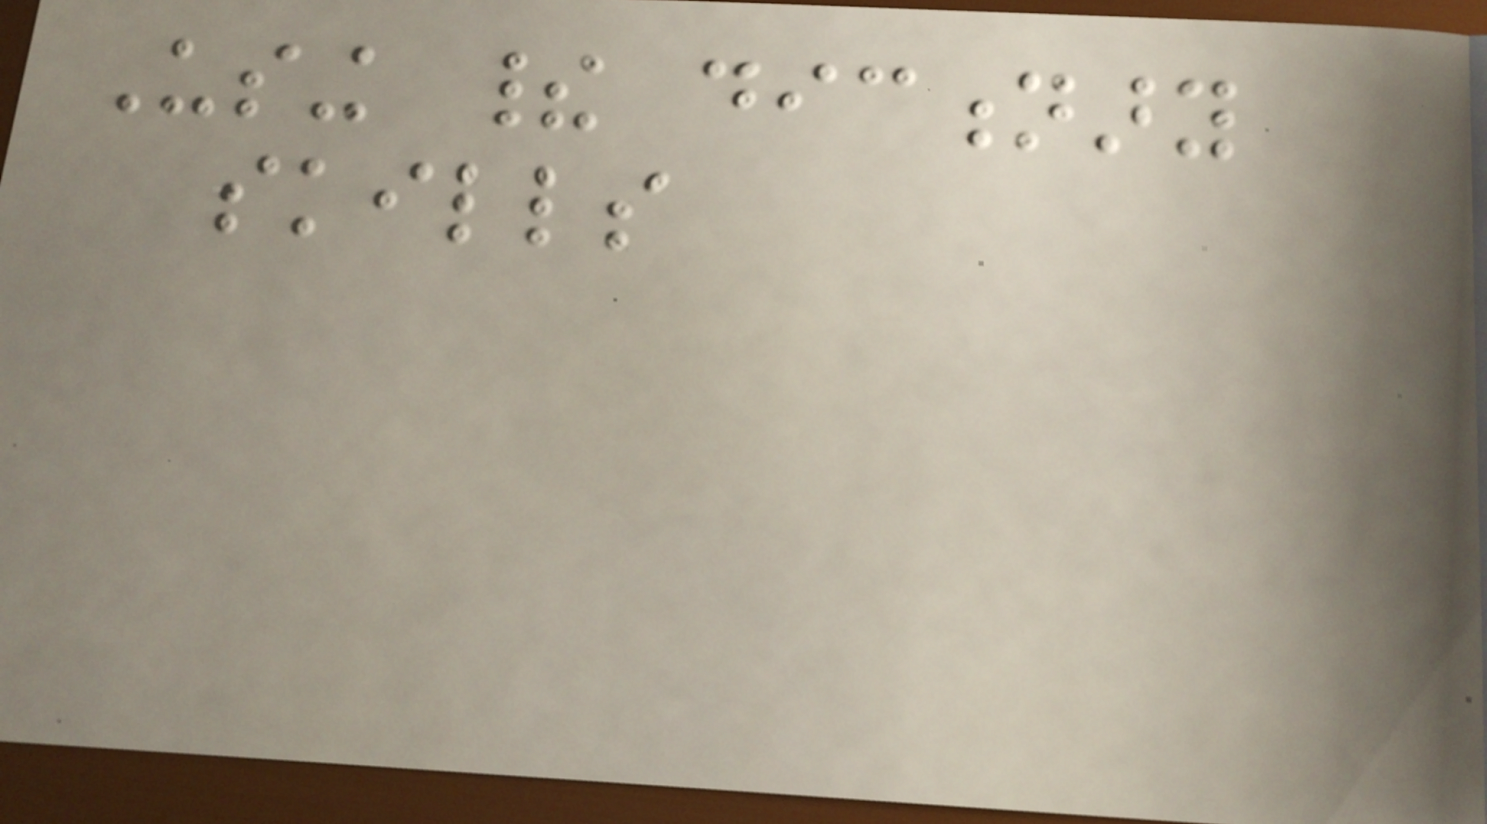Using their dictionary
skills
